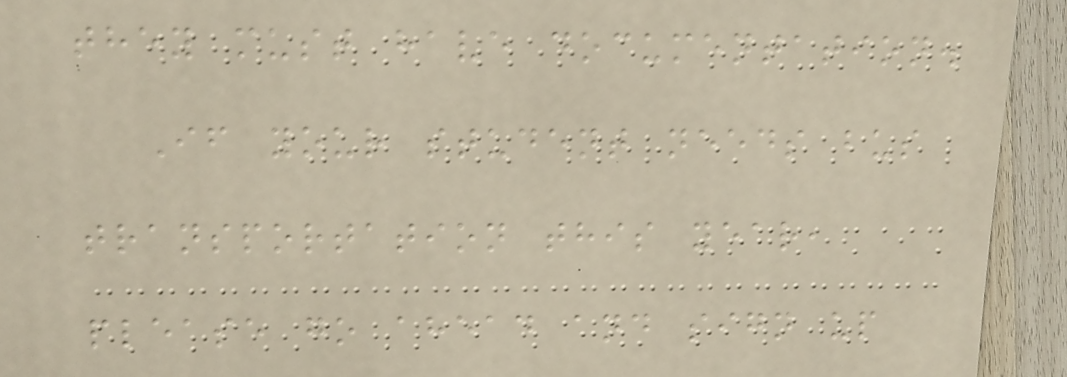they must have documentation.
If your student needs bus
transportation this year,
please go ahead and sign up
